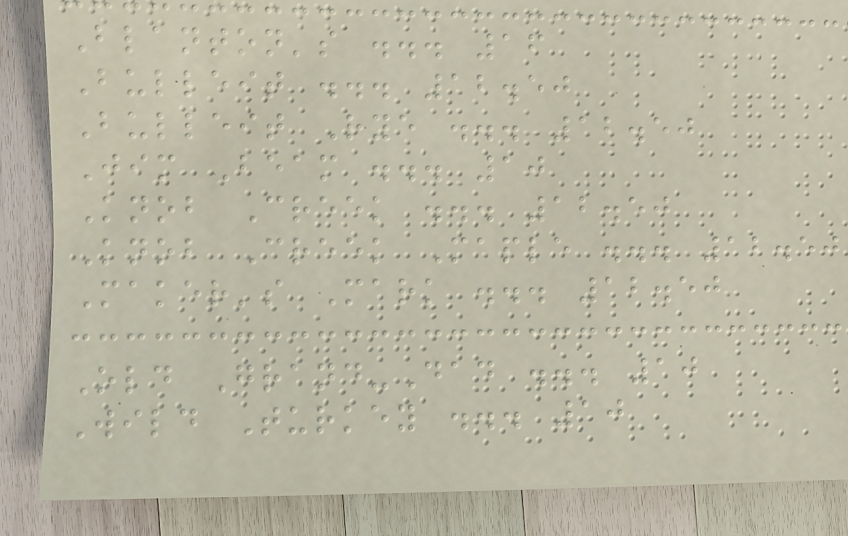Blanton's ... 16
Bulleit ... 12.50
Bulleit Rye ... 12.50
Jim Beam ... 10
Knob Creek ... 12.50
Knob Creek Maple ... 12.50
Maker's Mark ... 12.50
Old Grand-Dad ... 10
Wild Turkey ... 10
